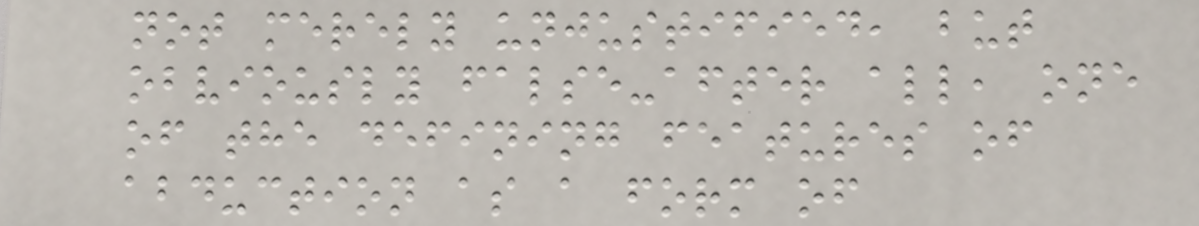not merely unjustified, but
obviously false-after all, one
of the defining features of
abduction as a form of
